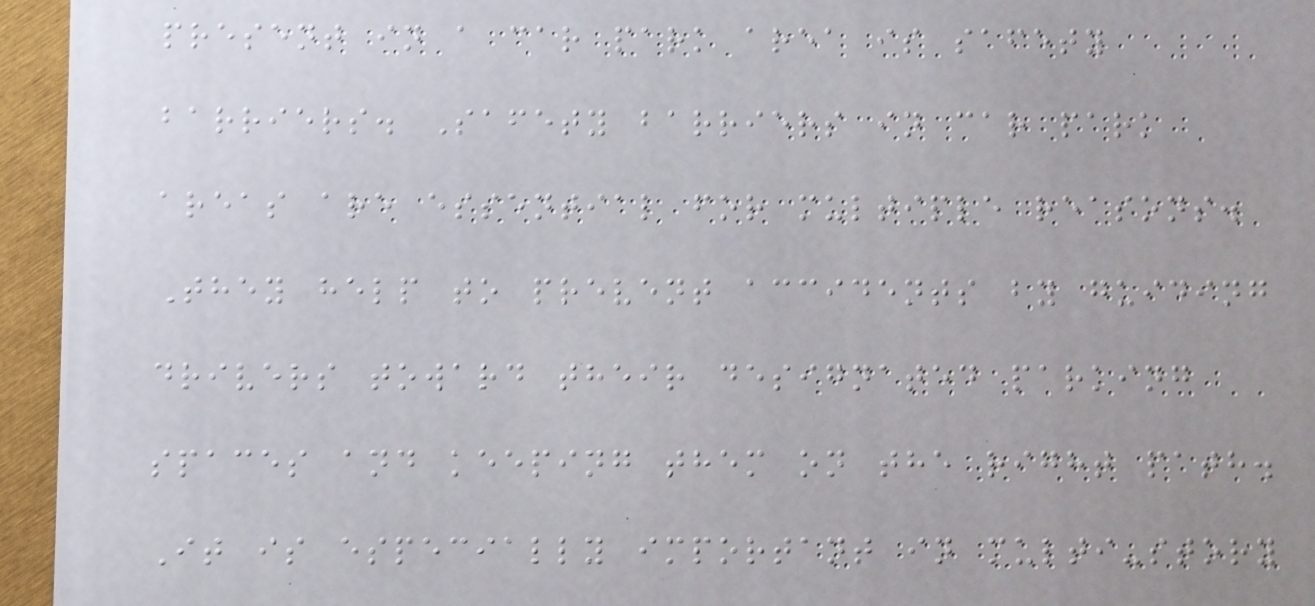present in a car park area is safety
barriers. Safety barriers in car park
areas are essential for multiple reasons.
They help to prevent accidents by guiding
drivers toward their designated parking
spaces and keeping them on the right path.
It is especially important in multi-story
